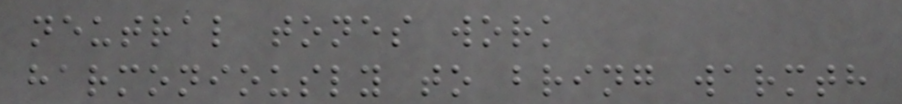neutral tones work
harmoniously to bring warmth
